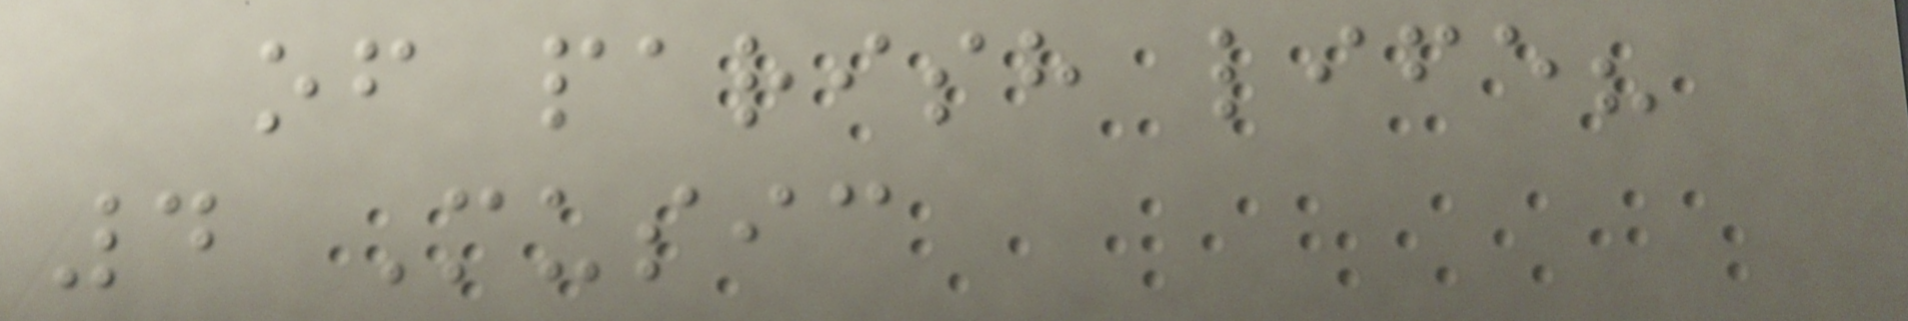of parish life?
4 Music
